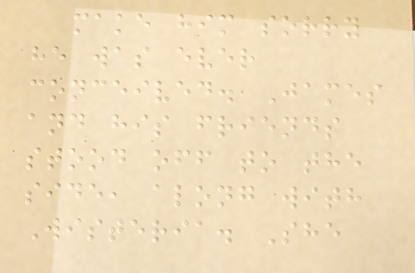make him sorry
he was ever
conceived. James
and his friends
stood off to the
side, along with
Wisteria. She
